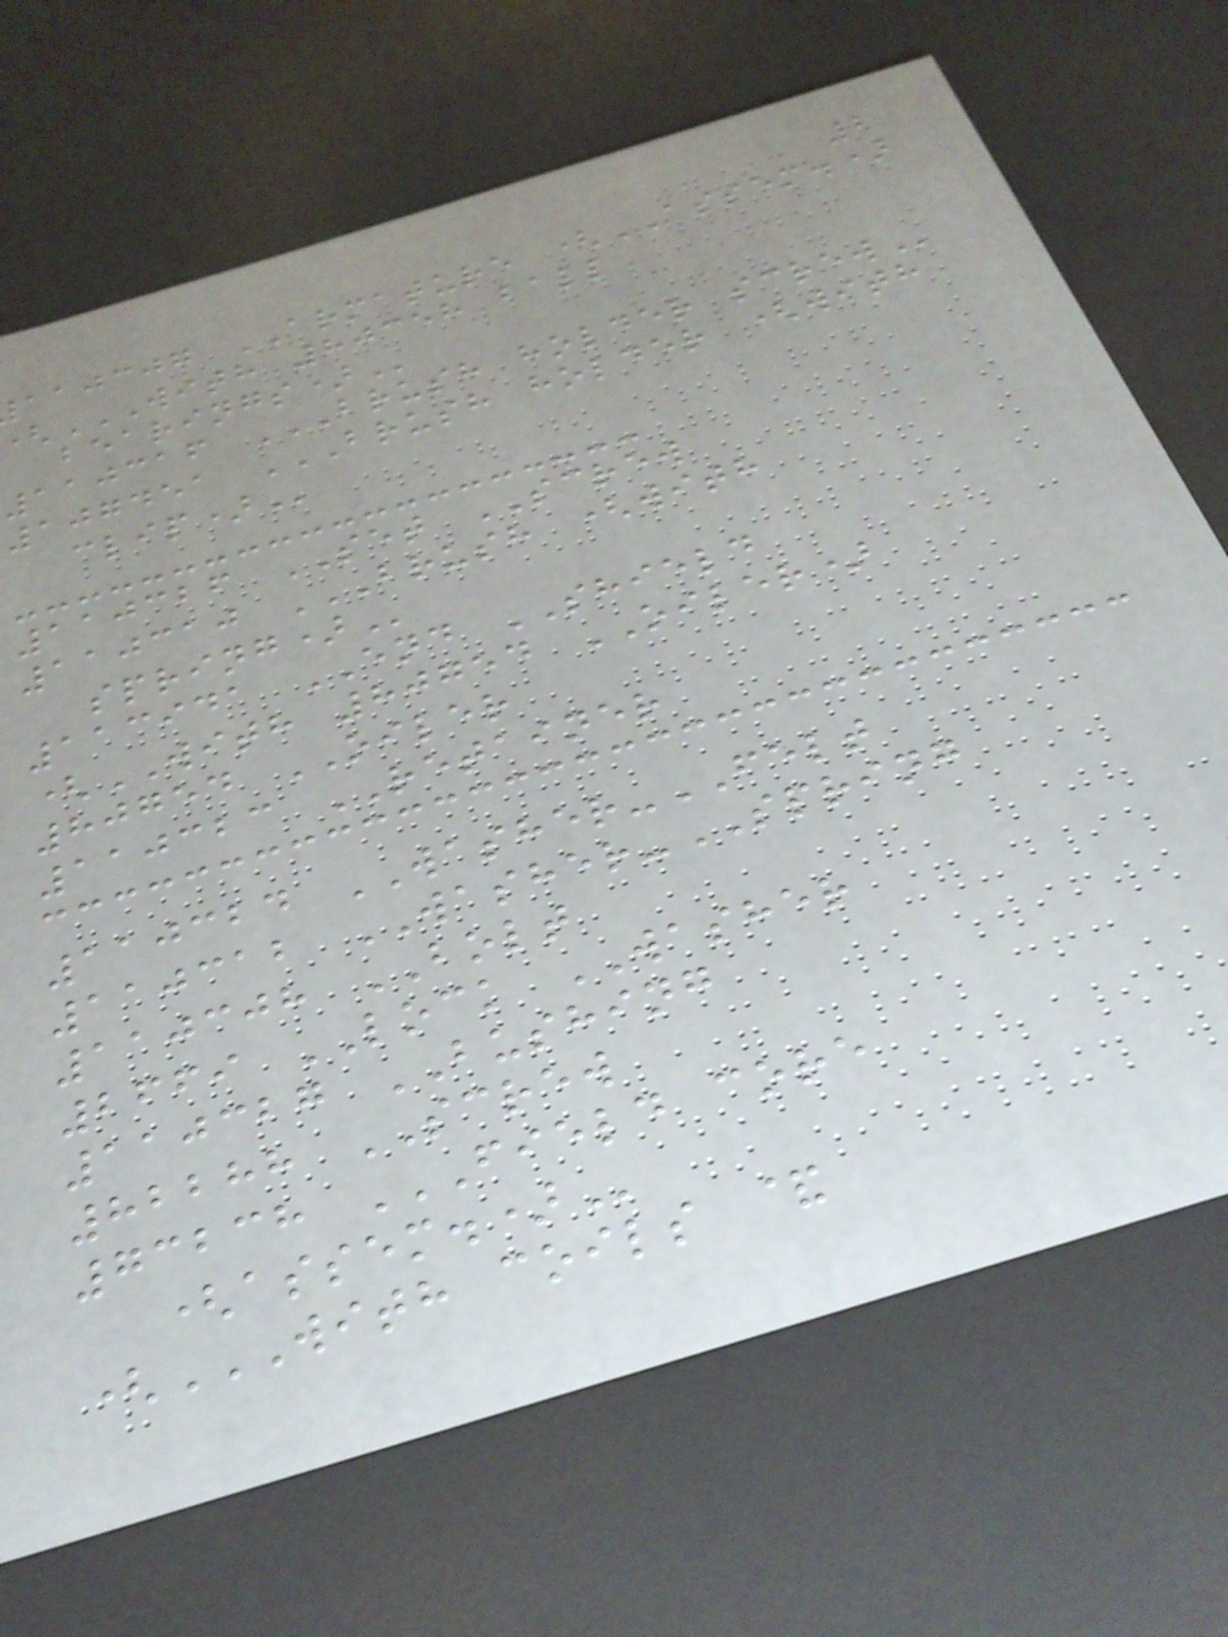2
aajcjg ARMATURE (ASSEM.)
110316 BRUSH HOLDER SCREW
107451 BRUSH HOLDER (WITH
110326 SET SCREW
110310 BRUSH (WITH
113941 END SHIELD
(WITH 80754 OILER)
80754 OILER
110323 RETAINER
110324 WASHER-FELT
110312 WASHER-SPRING
110308 BOLT
2669 LOCK WASHER
110327 BUSHING
82288 SCREW
73238 FIELD CORE
(WITH COILS &
